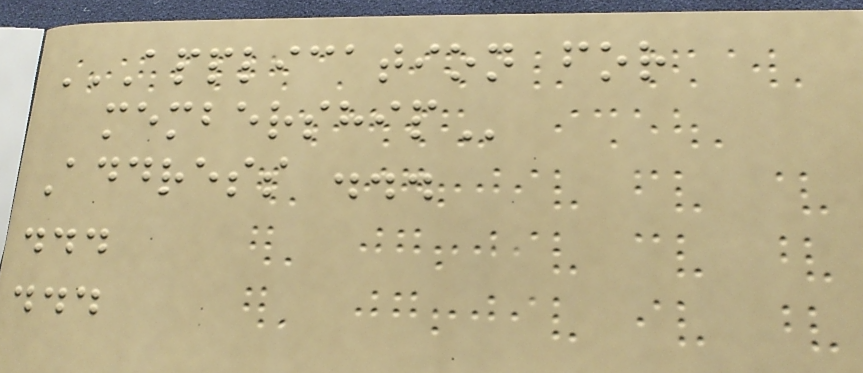APPLICATION FOR
MEMBERSHIP
Address ...
...
...
